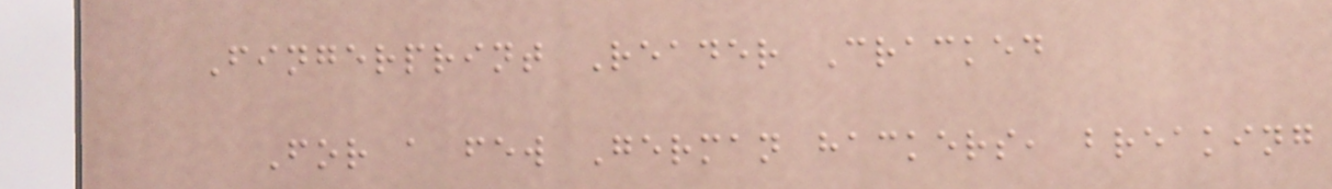Fingerprint Reader Cracked
For a few German hackers, breaking
